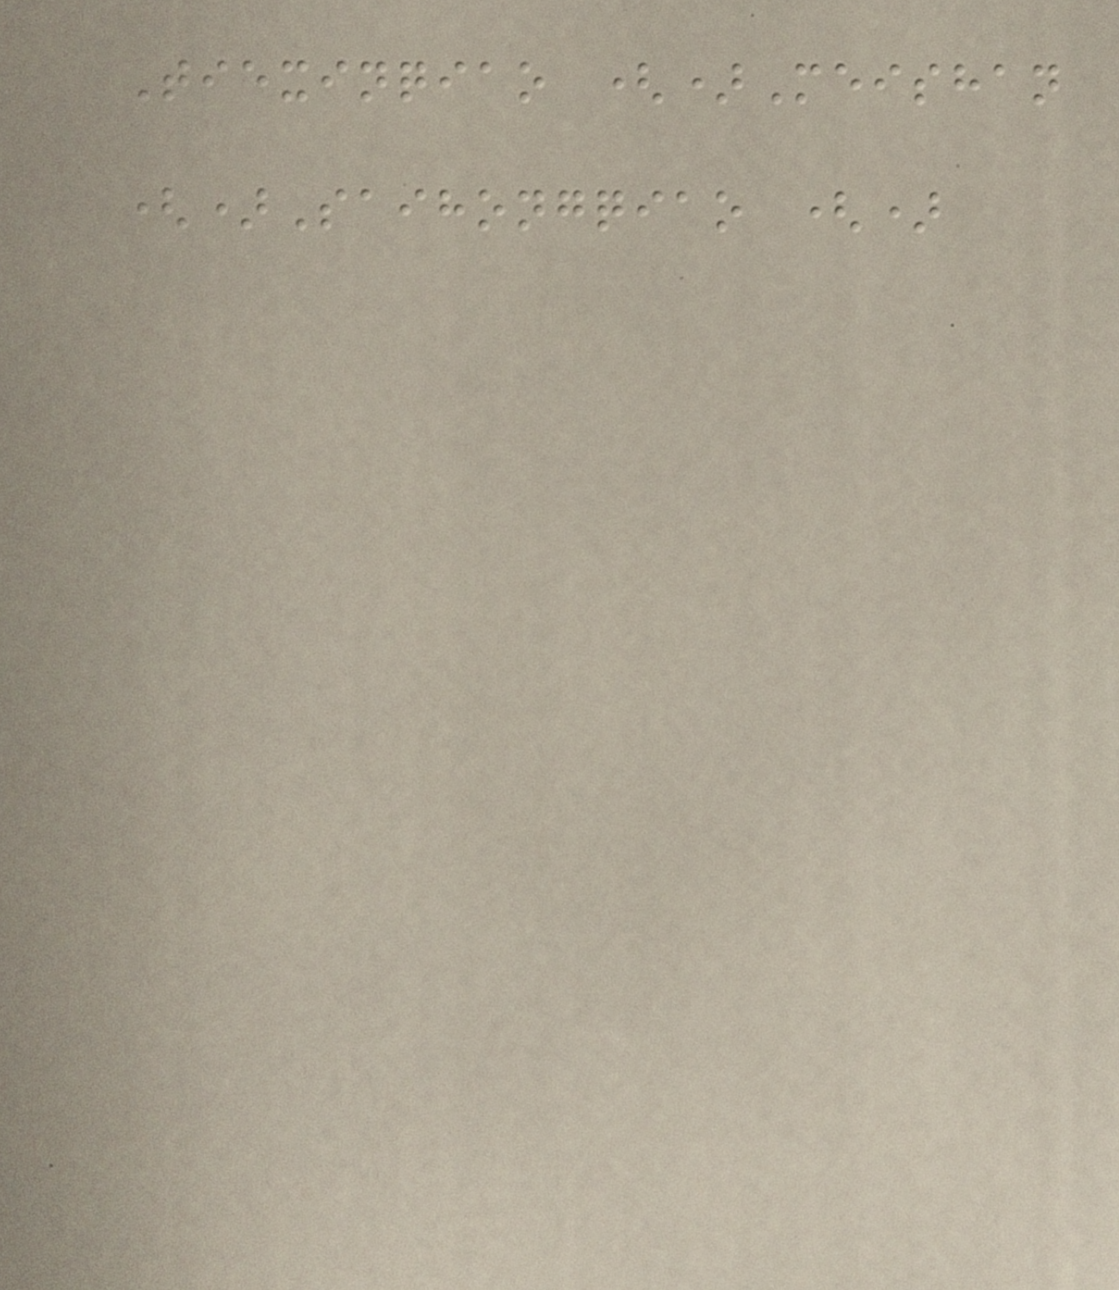Tiexinqiao ()Meishan
()Saihongqiao ()
